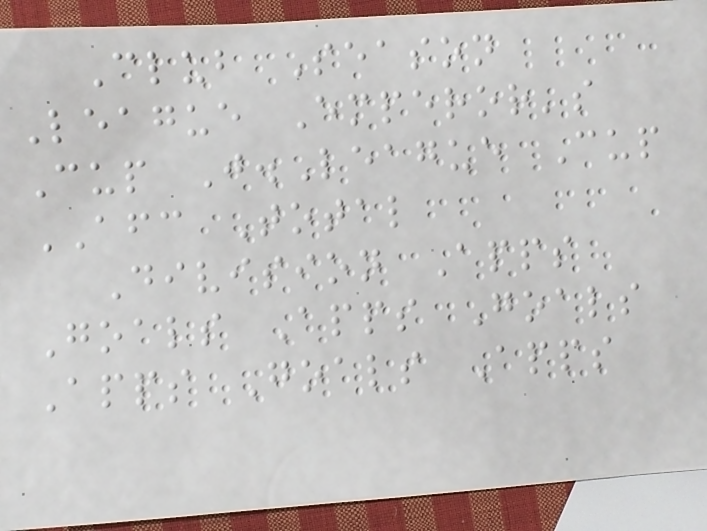Club Season
League Emperor's
Cup J.League Cup
AFC Total
Division Apps
Goals Apps Goals
Apps Goals Apps
